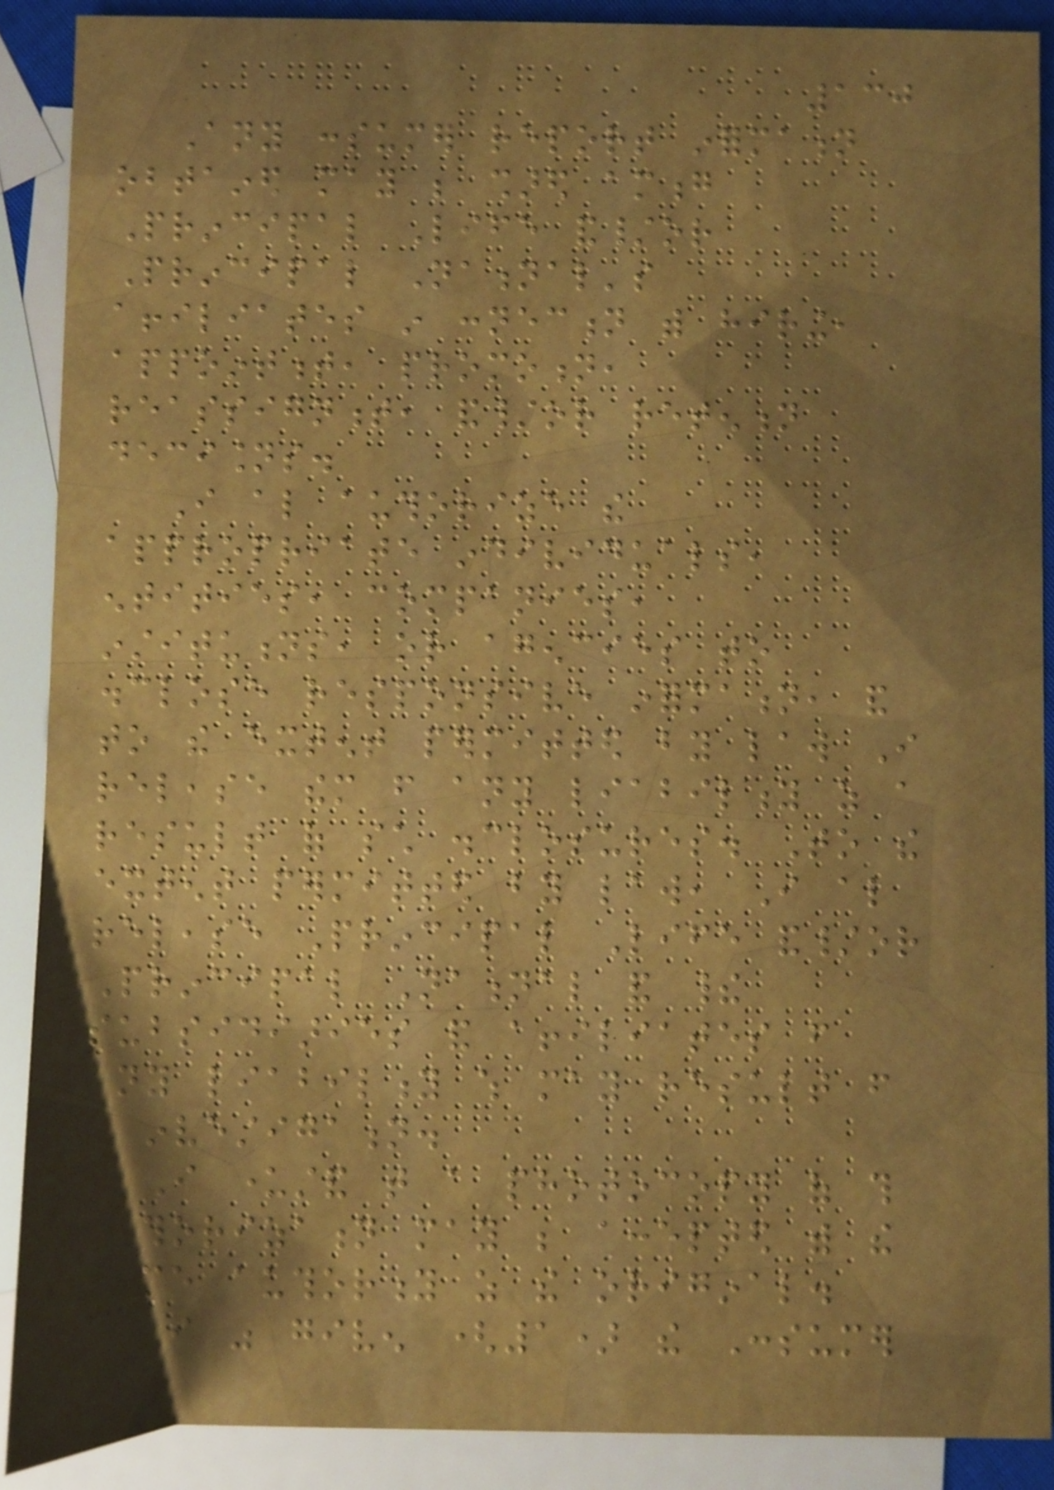130
Any consumer report information
obtained may be shared among
Principal Life and/or
Principal National's
affiliates in connection with hiring,
appointment, promotion,
reassignment, and/or retention
decisions.
I also authorize the
appropriate individuals,
entities, companies,
institutions, or agencies to
disclose responsive information, and
to the extent permitted by law I
release them from any liability as a
result of such disclosures. To the
extent permitted by law, I also
release Principal Life and/or
Principal National and their
subsidiaries and affiliates from
any liability which may result from
this investigation.
I understand that a photocopy of this
authorization may be accepted with the
same authority as the original.
I was given (1) the Consumer
